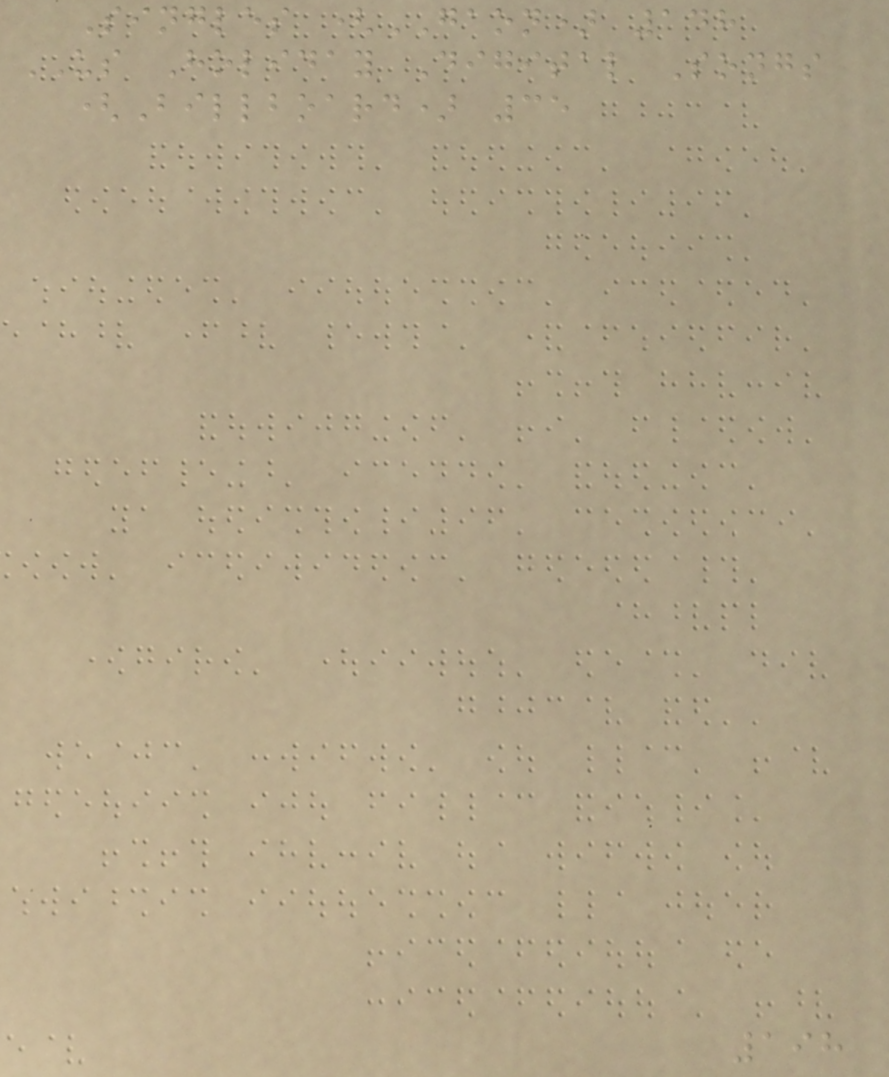Singles (GAON) 148
US Holiday Digital Songs
(Billboard) 35
198
